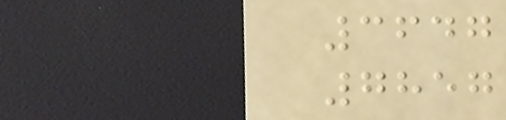3647
7857
